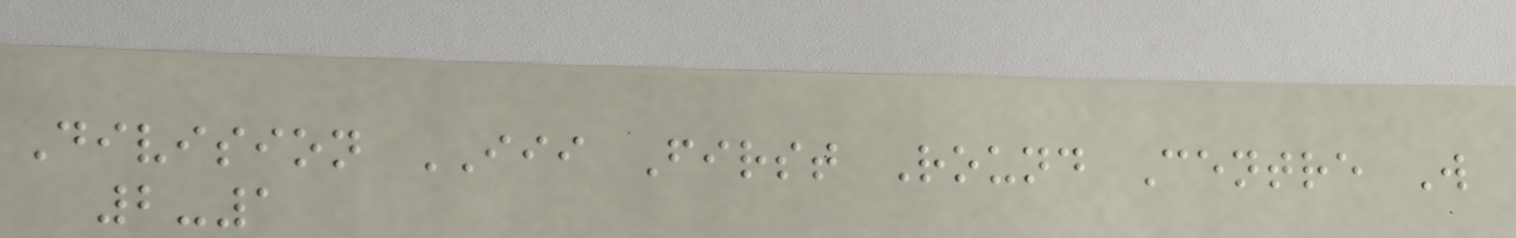Division III First Round Centre W
2-1
